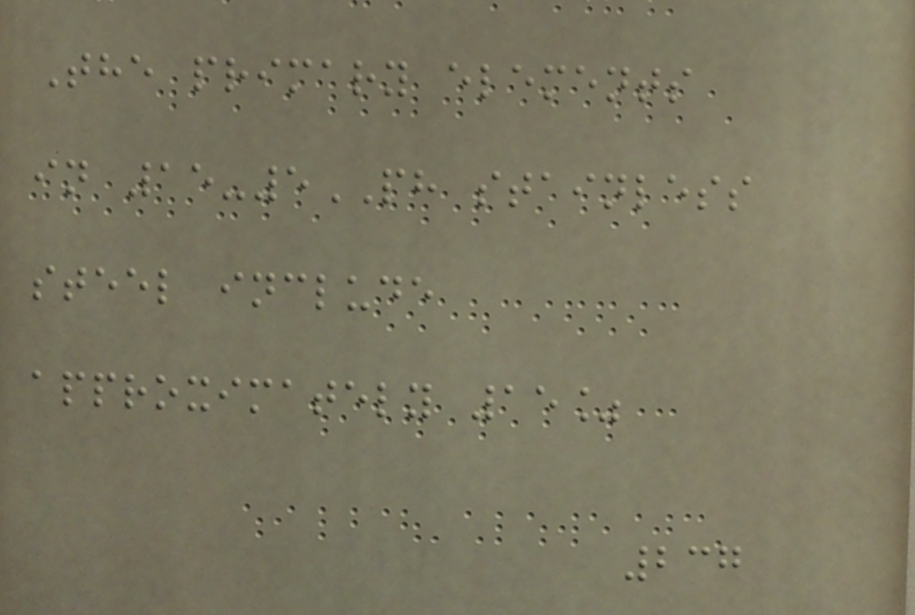The primary elements
in 15-5PH stainless
steel include
approximately 15%
237
